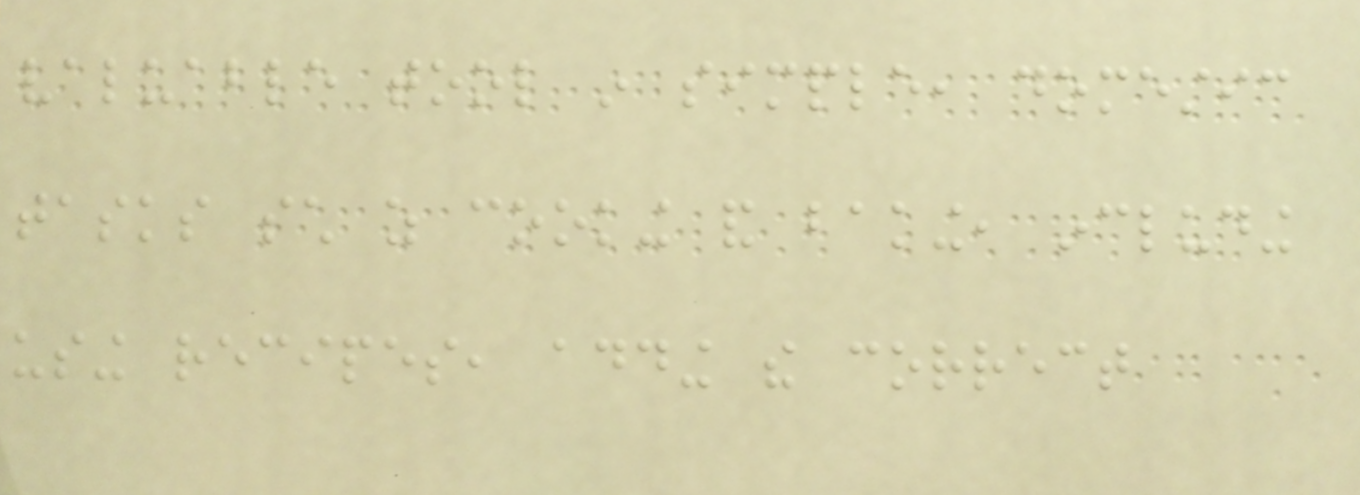valuable tool in simple, domestic
tasks such as cooking and baking, including
using recipes, adding the correct
